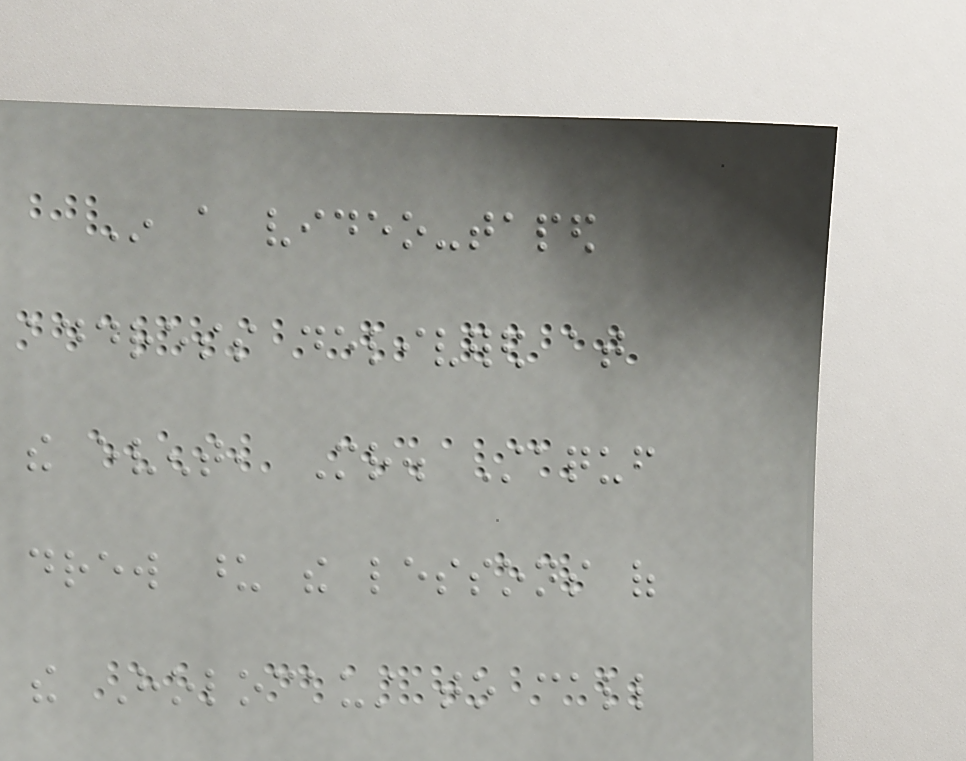In a video-taped
address delivered at
the event, Mr. Staquf
drew upon the lessons of
the Holocaust to call
